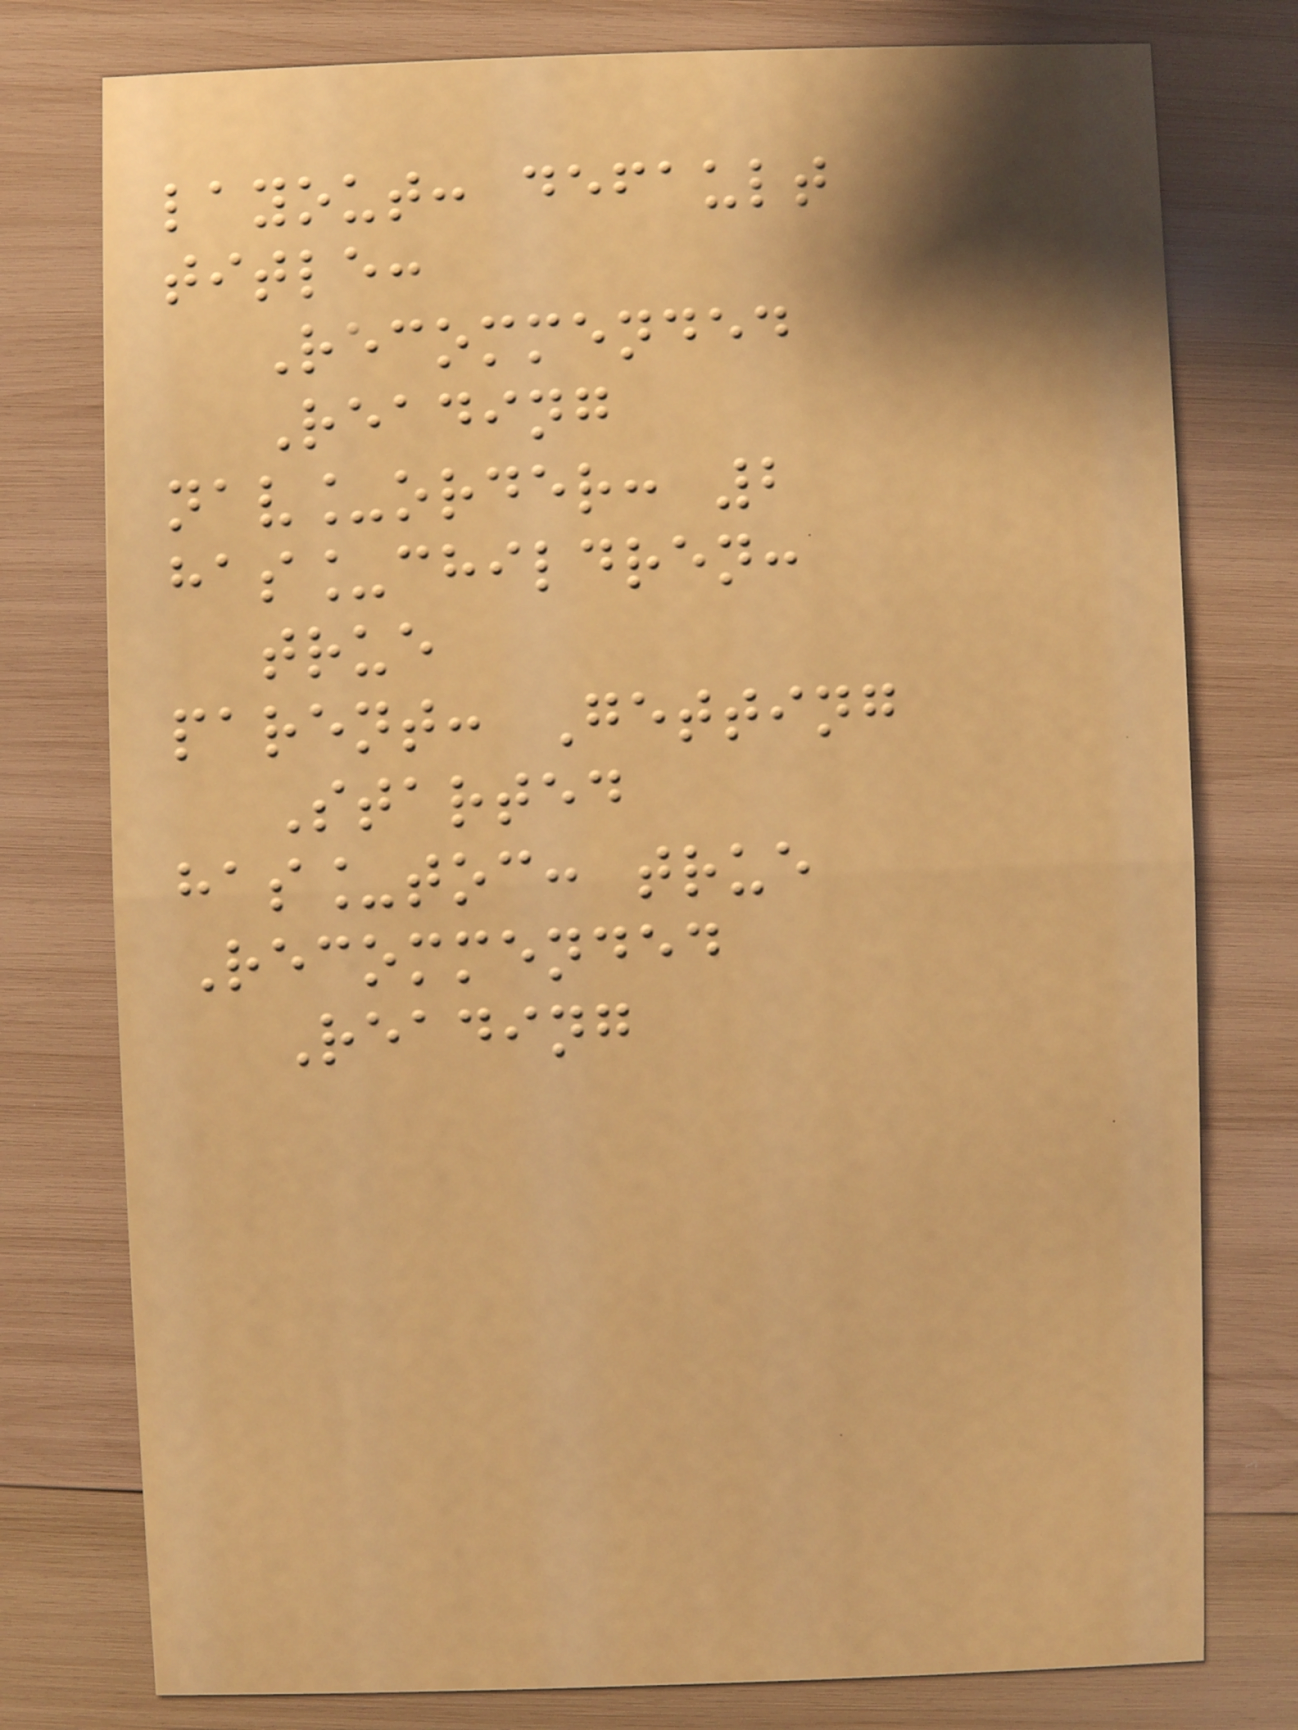layout: default
title:
Recommended
Reading
nav_order: 2
has_children:
true
parent: Getting
Started
has_toc: true
Recommended
Reading
